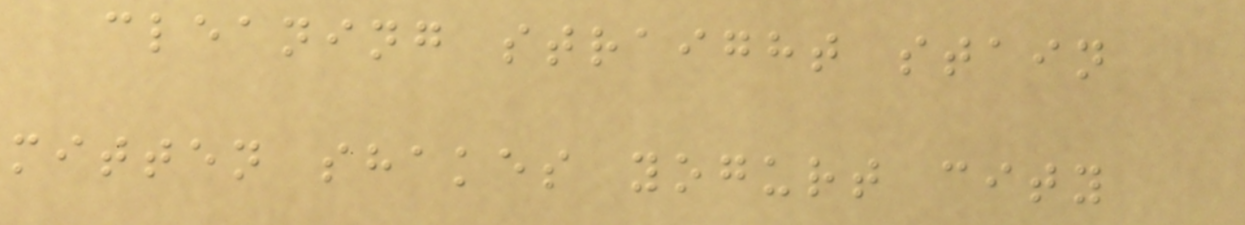cleaning straight stain
mitten shakes yogurt city
